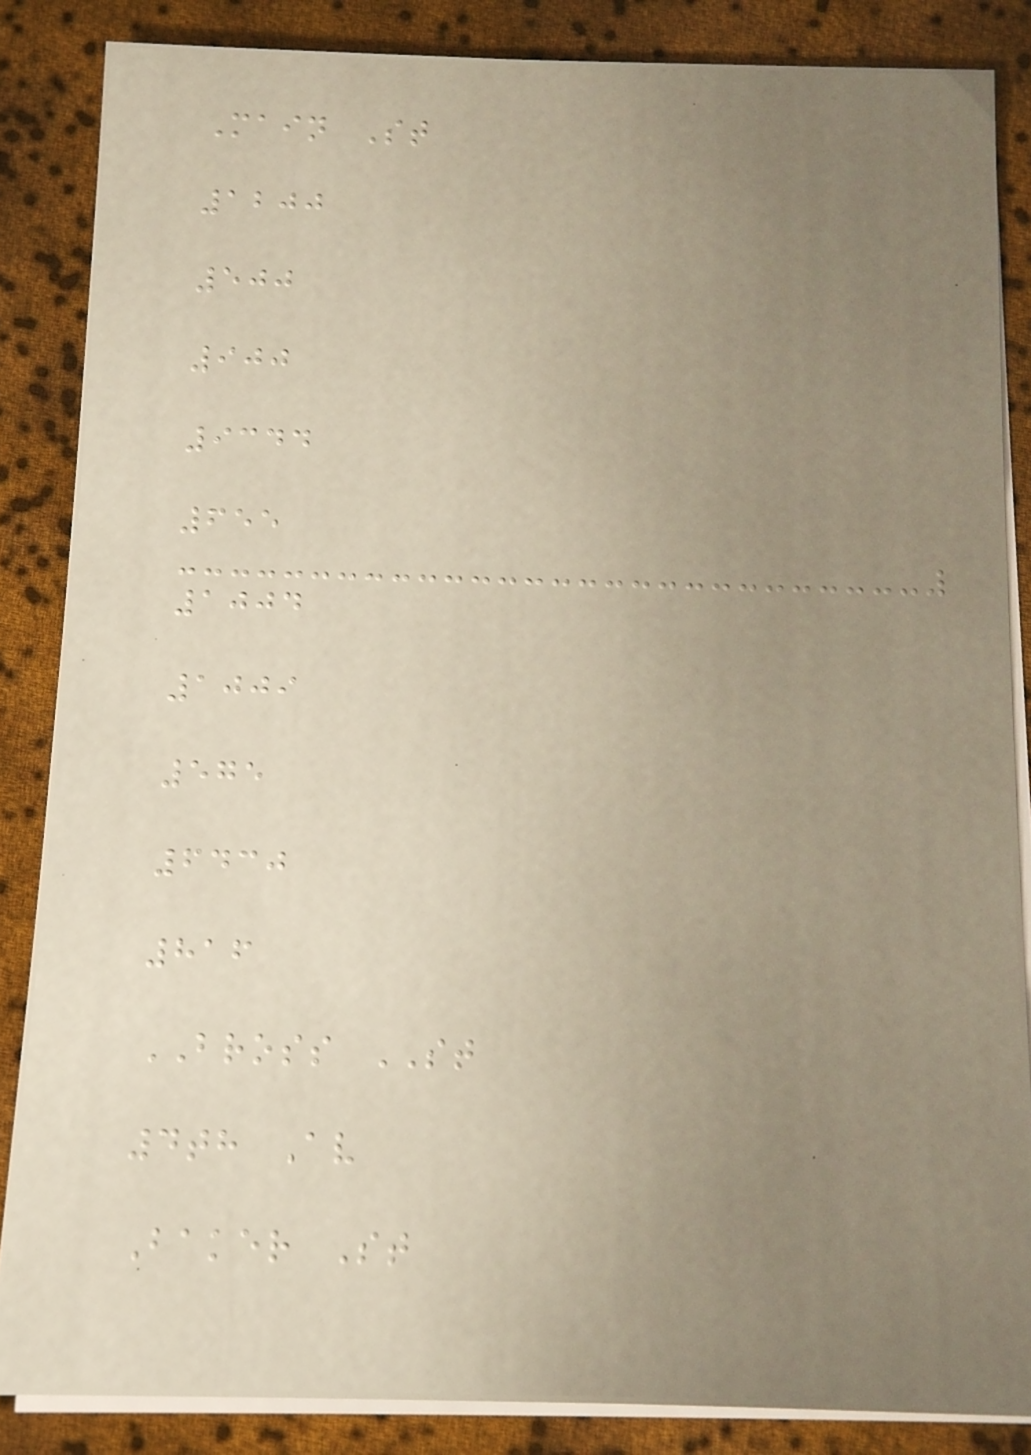Main St
1200
500
900
9344
655
1004
1009
575
6430
816
BROSS ST
4th Av
Baker St
